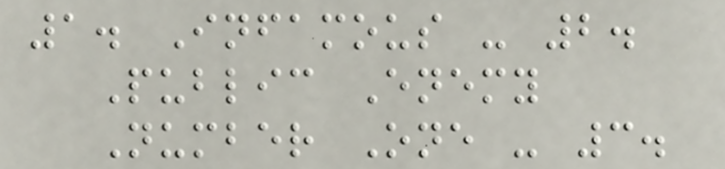1. Infamous - 2.
Public Enemy
Number One - 3.
